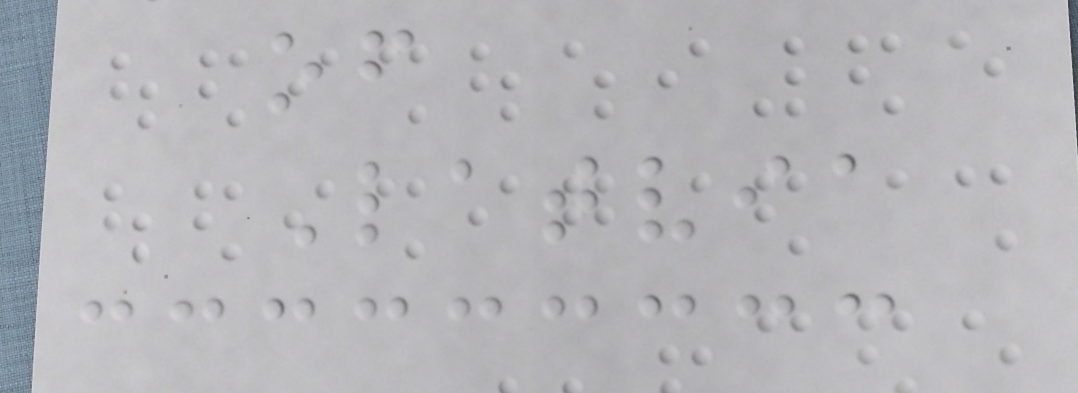of
Latvia
